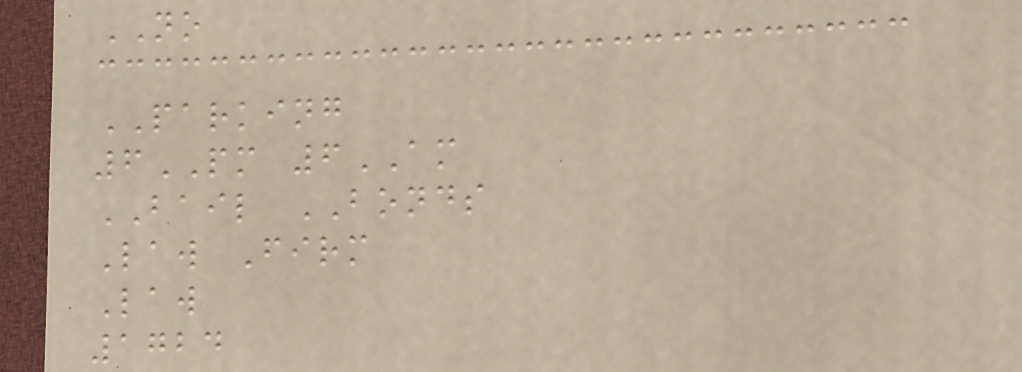NO
PARKING
6PM 6AM
BAIL BONDS
Law Firm
Law
1724
